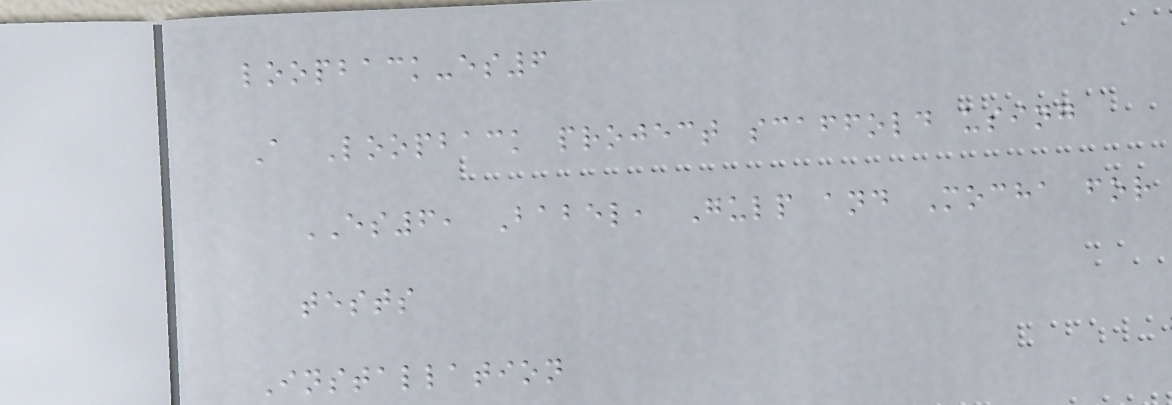loopback-es6
A Loopback project scaffold using
ES6, Babel, Gulp and Mocha for
tests
Installation
